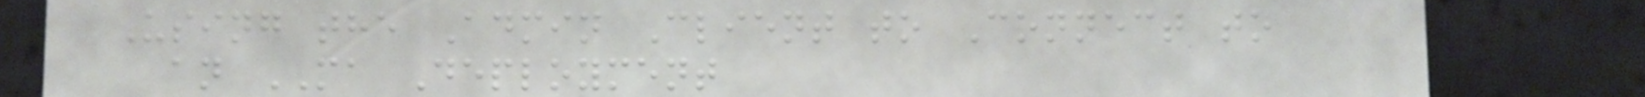Using the Admin Client to Connect to
an MA Deployment
